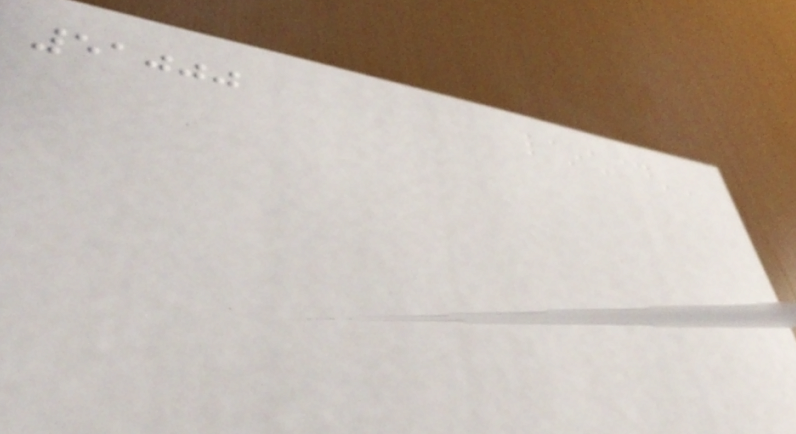51000
